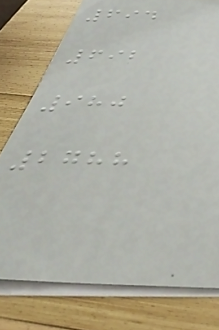694
692
980
2788
